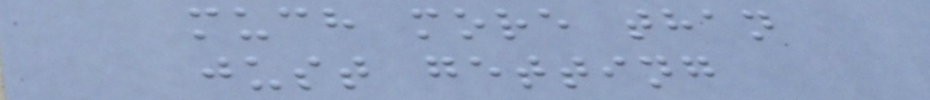much more than
just getting
